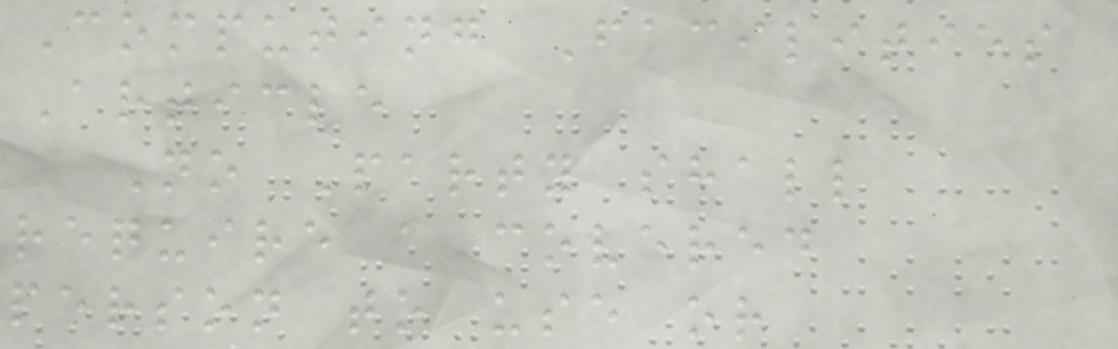Computing Facilities
Article
No Party shall
require a covered
person to use or
